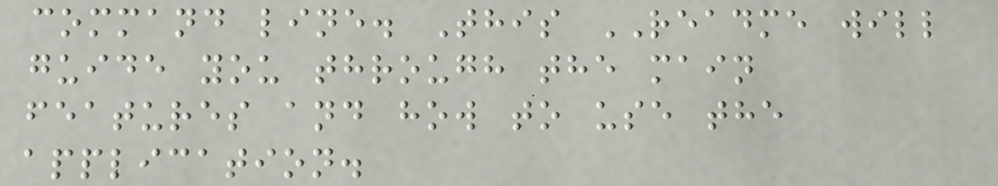command line. This README will
guide you through the main
features and how to use the
application.
